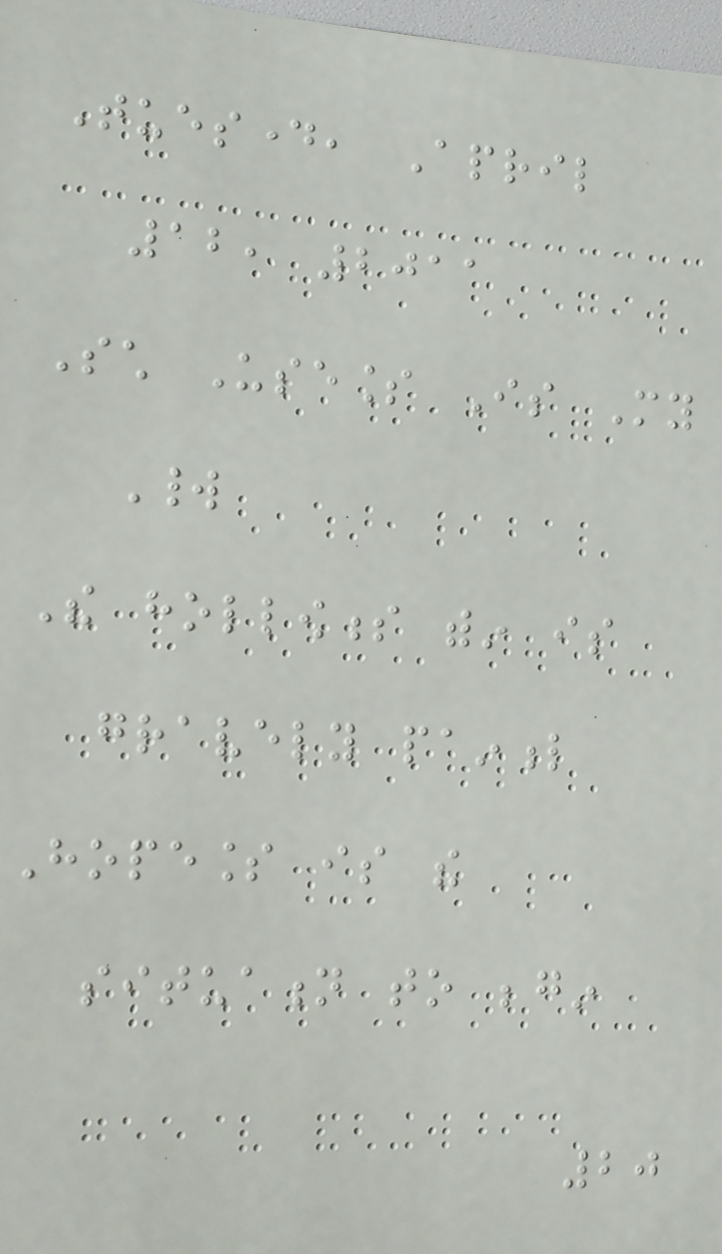Tuesday, April
12, 2011
Such Useless Is My
World
The hollowness within is
gravely painful
Hopeless is the
situation to begin
20
